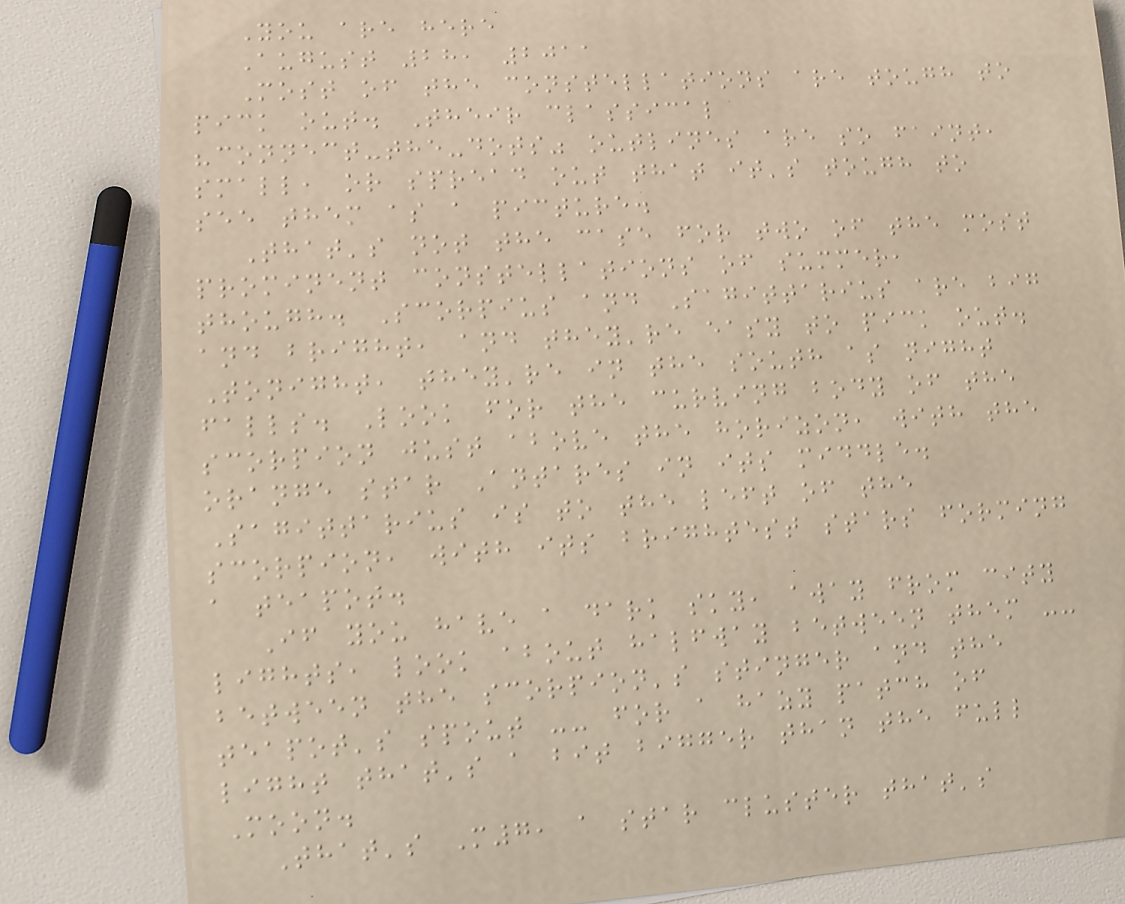You are here
August 28, 2011
Most of the constellations are tough to
pick out. Their classical
"connect-the-dots" outlines are so faint,
small, or spread out that it's tough to
see them as a picture.
That's not the case for two of the most
prominent constellations of summer,
though. Scorpius and Sagittarius are big
and bright, and they're easy to pick out.
Tonight, they're in the south as night
falls. Look for the curving body of the
scorpion just above the horizon, with the
orange star Antares in its middle.
Sagittarius is to the left of the
scorpion, with its brightest stars forming
a teapot.
If you have a dark sky, away from city
lights, look about halfway between them --
between the scorpion's stinger and the
teapot's spout -- for a hazy patch of
light that's a bit bigger than the full
Moon.
That's M7, a star cluster that's
